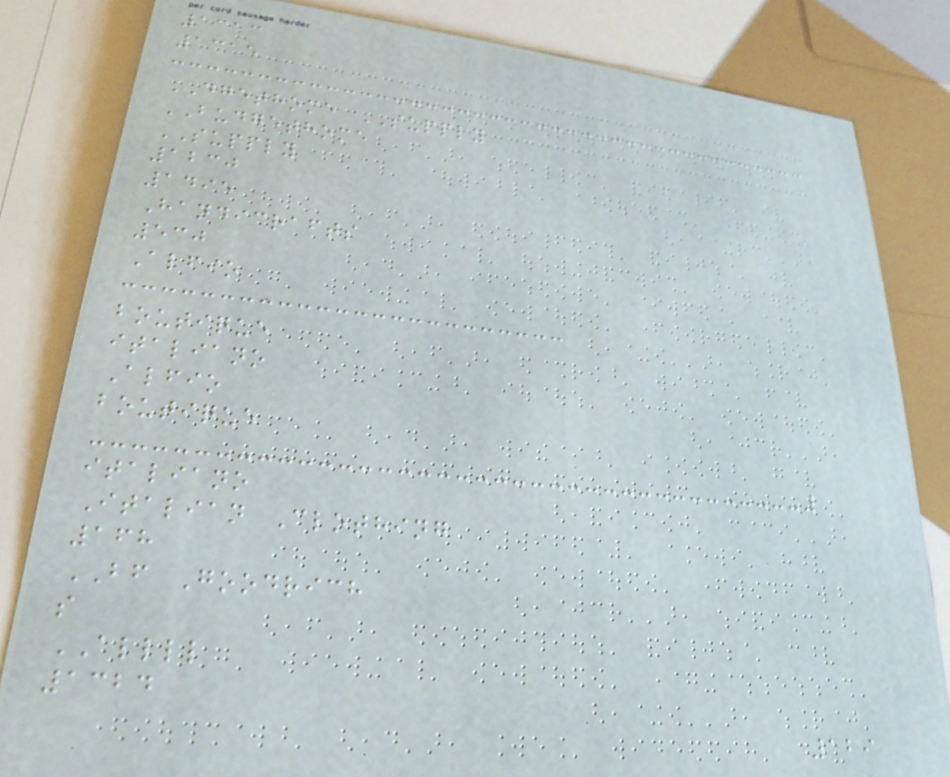1313
1315
DGETHOME SUPPLY
BUDGETHOME
SUPPLY
1230
1495
Handicrafts
530
Alfio
boutique
italiano
Alfio
boutique
italiano
Italian Clothing
168
BF Goodrich
s
ALLLL
1324
129
